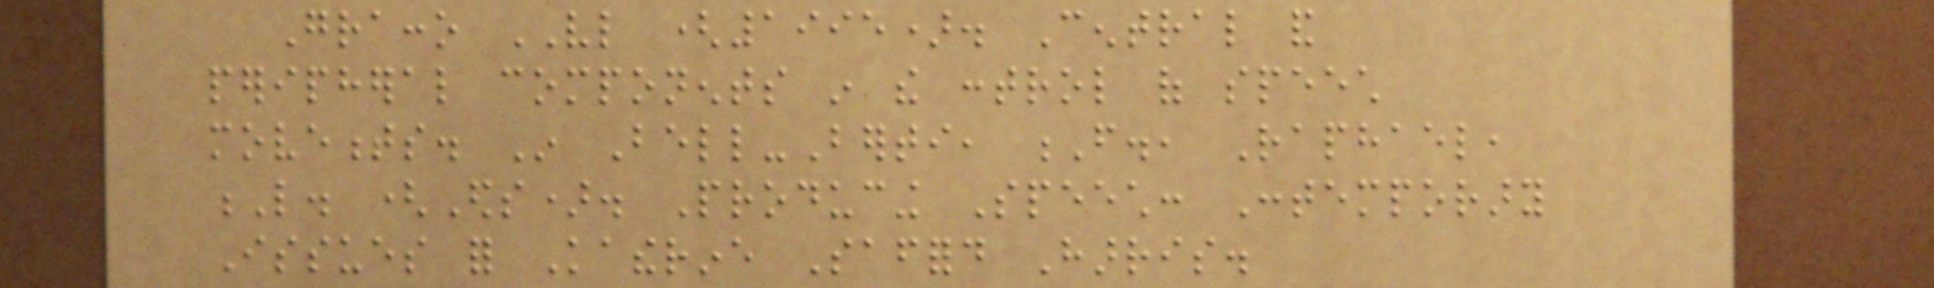Gracco VL (1995). Central and
peripheral components in the control of speech
movements. In Bell-Berti, F., Raphael,
L. (Eds). Producing Speech: Contemporary
Issues for Katherine Safford Harris.
